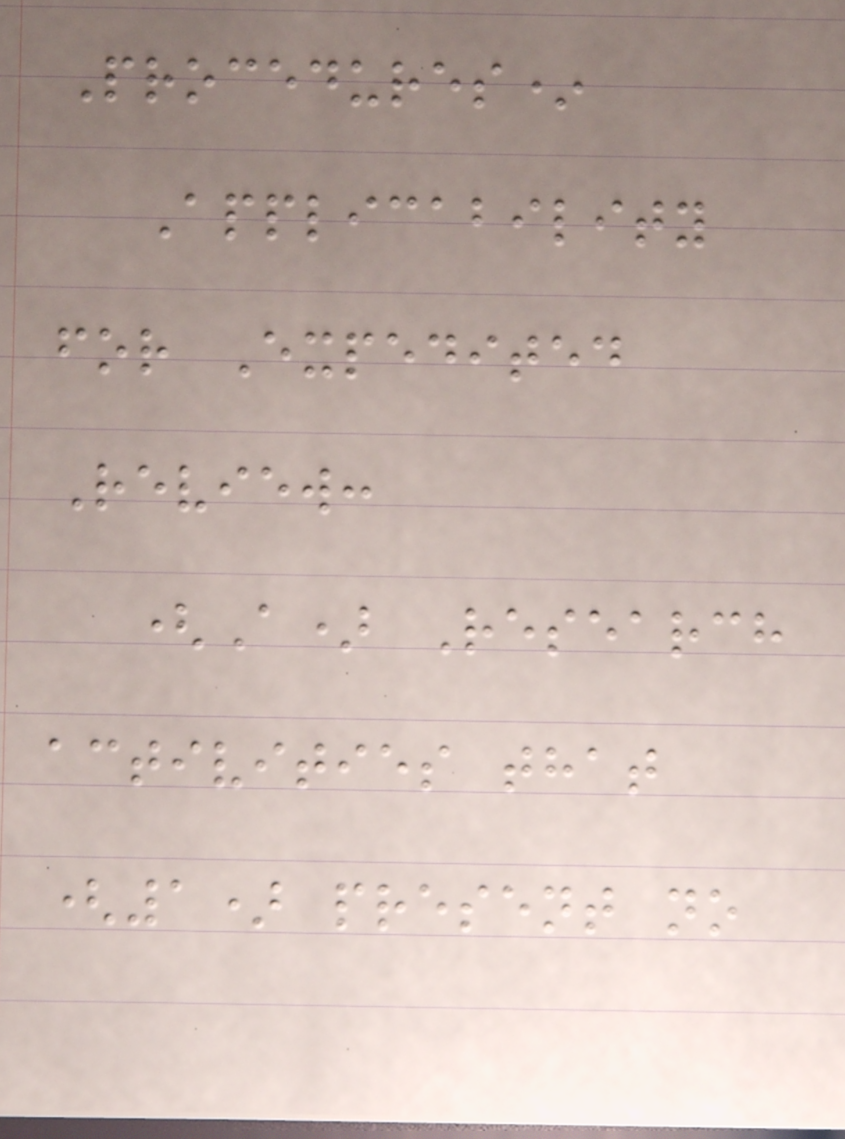Procedures*
Applicability
for Expedited
Review:
(A) Research
activities that
(1) present no
